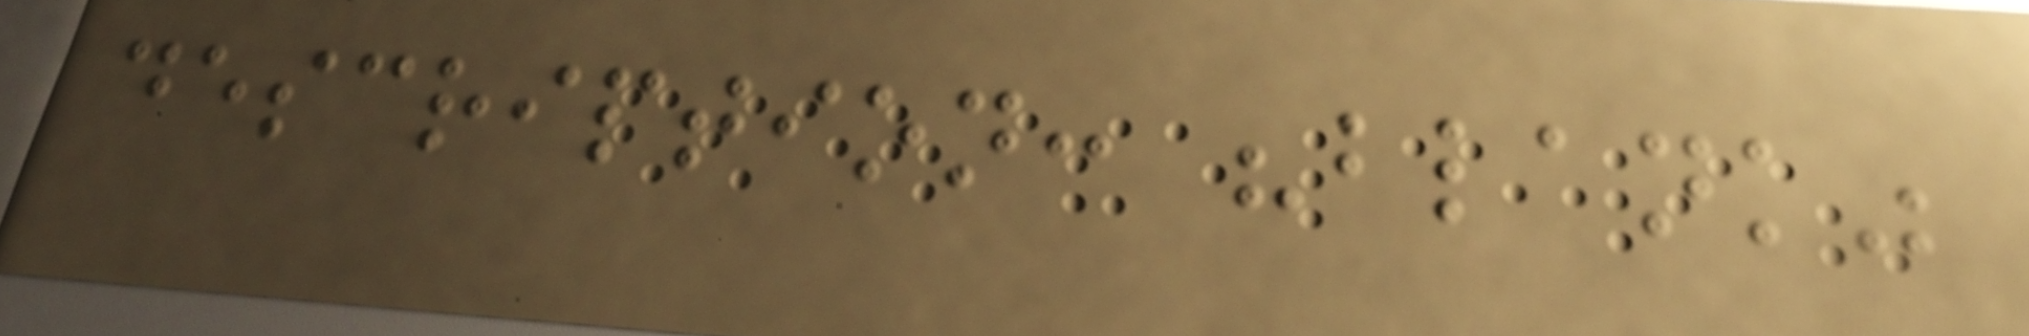description: "blank"
